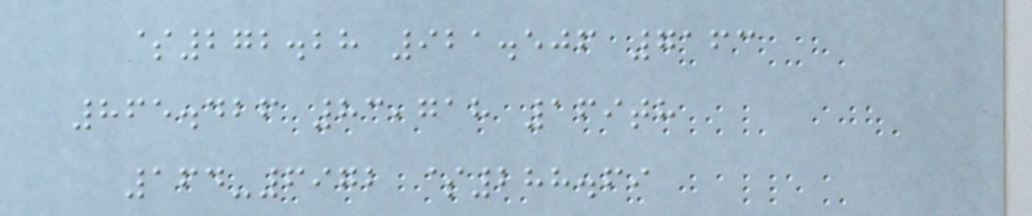$272.28 921.506 7163
865.426 83,718 169th
164-6972 $288.69
